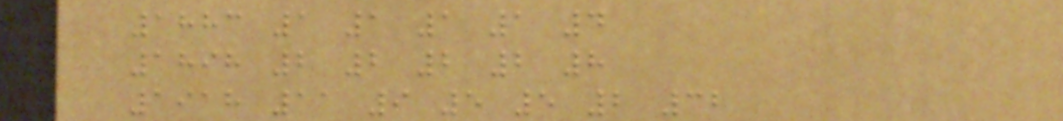1883 1 1 1 1 4
1898 2 2 2 2 8
1918 11 9 5 5 2 32
